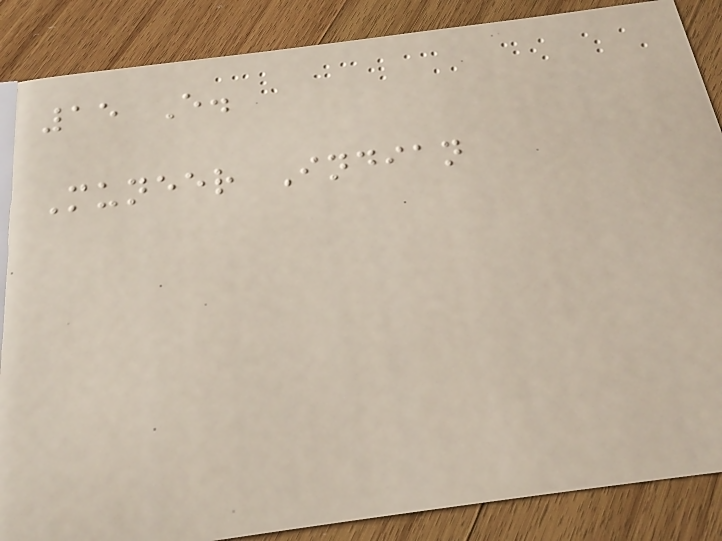15 E.
Muneer Indian
